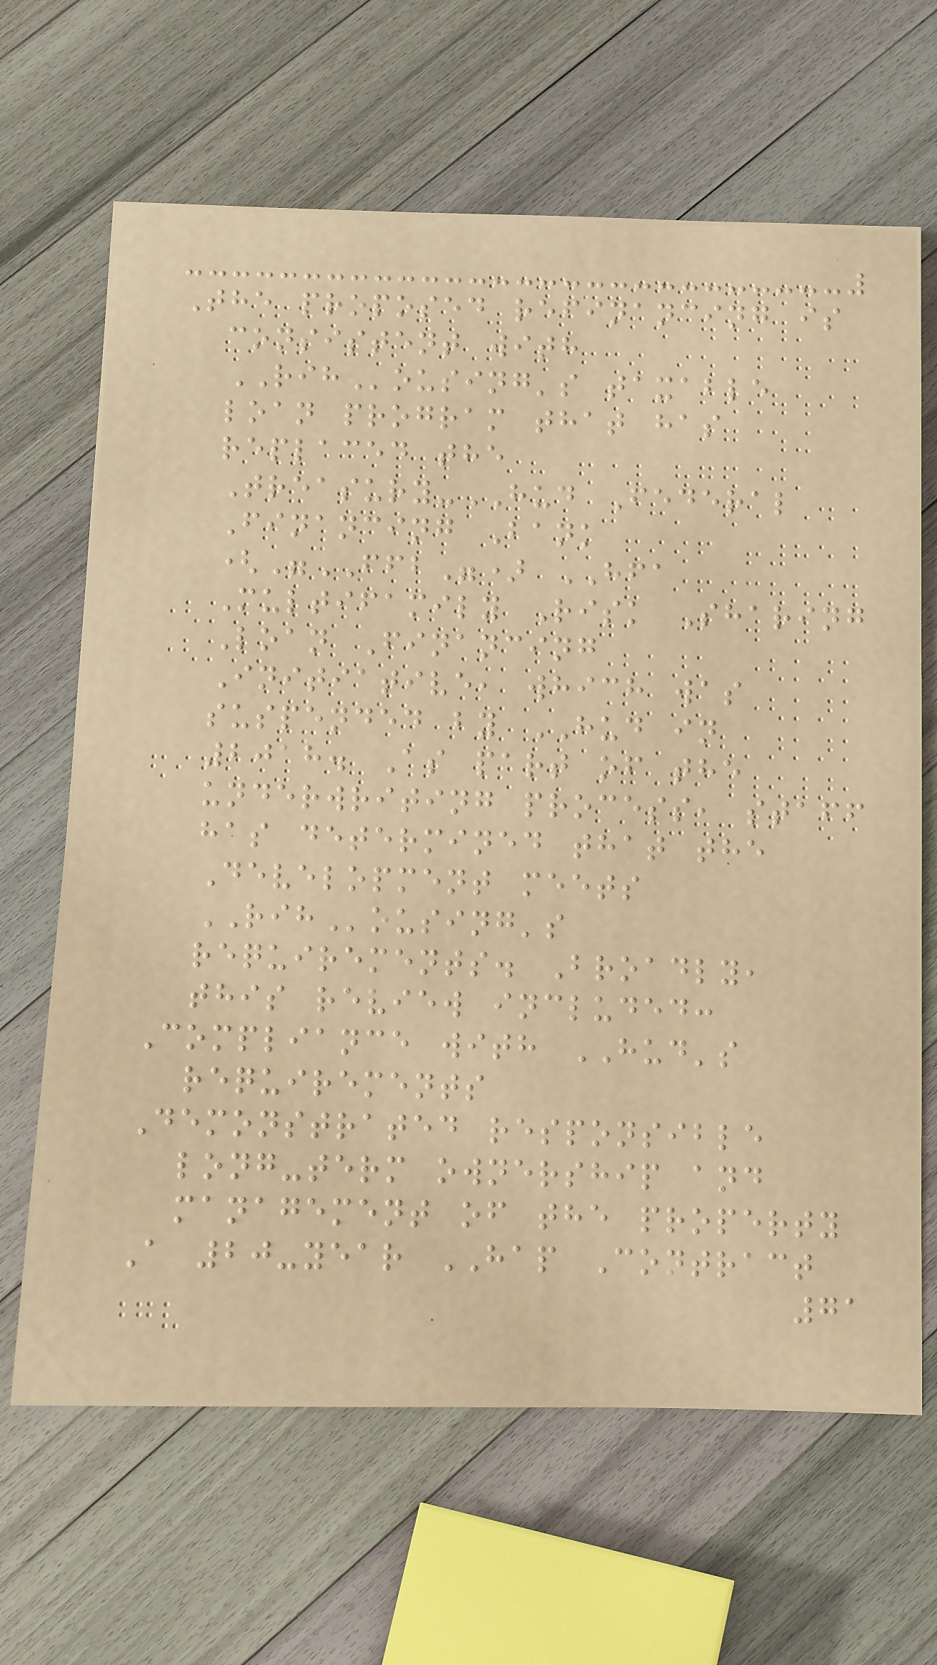The proposed refinancing is
consistent with
RIHousing's taxable
loan program that has
replaced the
Treasury-HUD Federal
Financing Bank
("FFB") HFA
Multifamily Risk Sharing
Loan Financing
Initiative, which was
suspended by HUD in
2018. As part of the
underwriting process, staff
has determined that the
Development meets
RIHousing's
requirements. Broadly,
this review included:
Compliance with HUD's
requirements
Demonstrated responsible
long-term ownership and
management of the property
A 20-year HAP Contract
71
